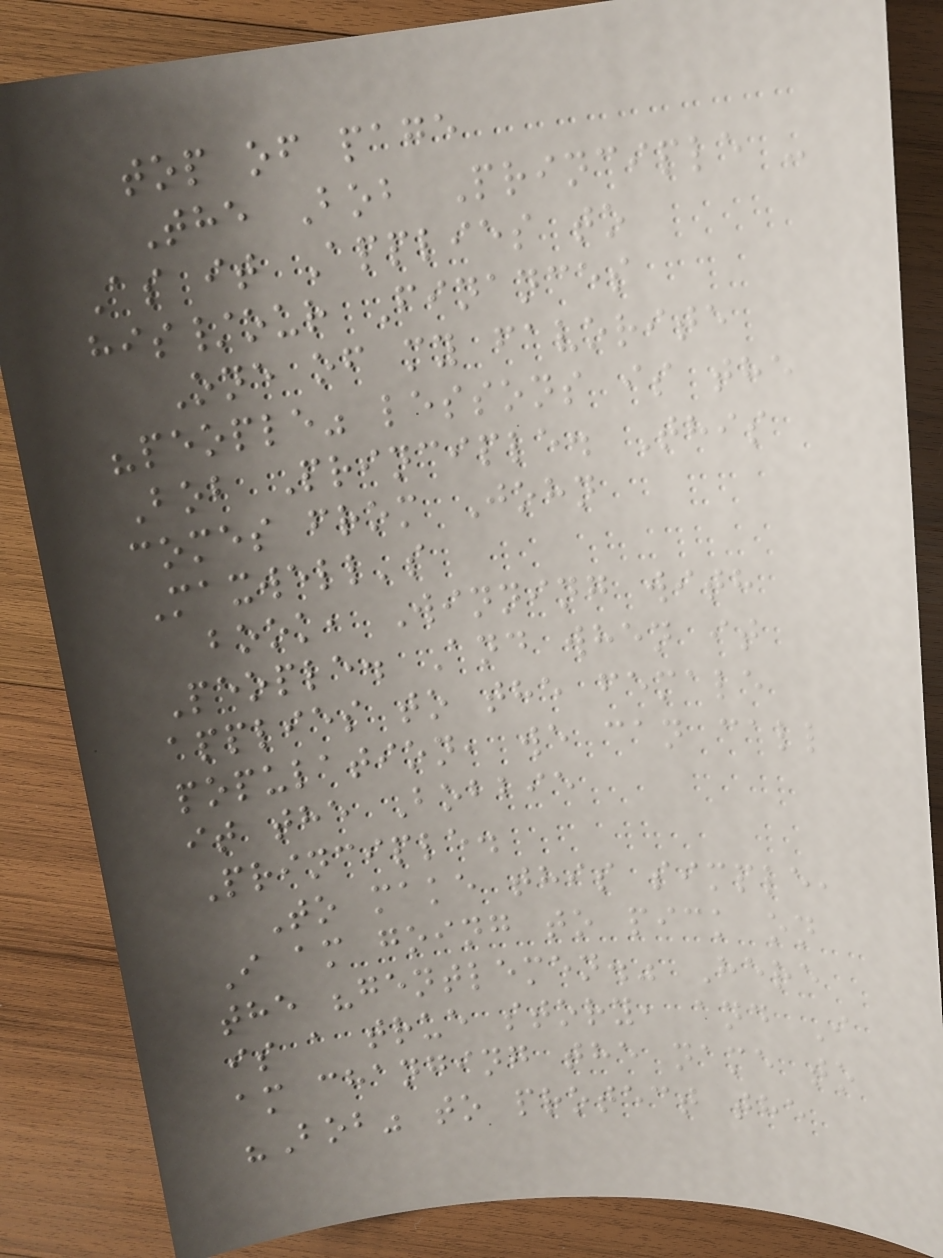top of page
The Bob Principle -
As it Applies to
his/our Finances
One of my favorite
"people" lessons is the
Bob Principle. This
comes from John
Maxwell's
book, Winning with
People. And when it
applies to the female
population, we can call
it the Bobbie
Principle.
To make this simple,
I am going to pick on
the "gentlemen." Here
is a true story, and I
am changing the name to
"Bob" to protect the
